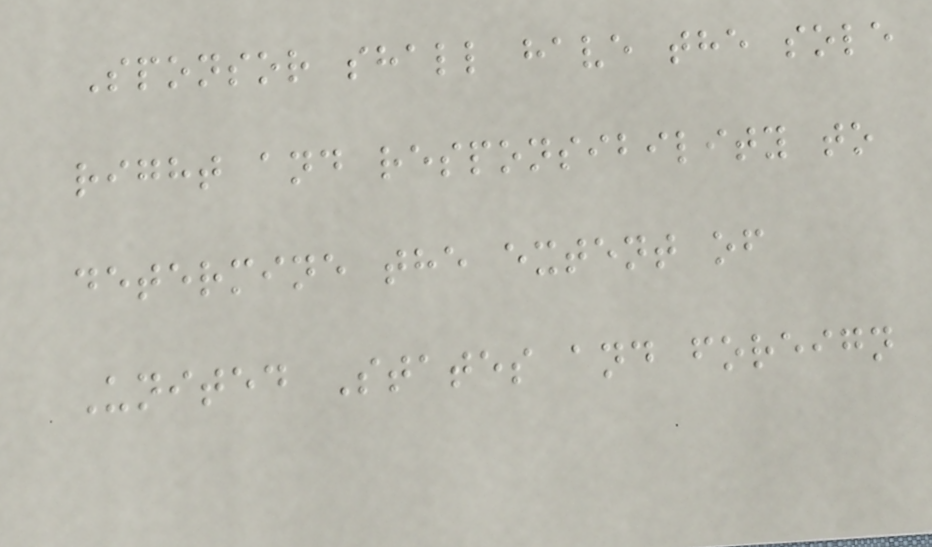Sponsor shall have the sole
right and responsibility to
determine the extent of
United States and foreign
